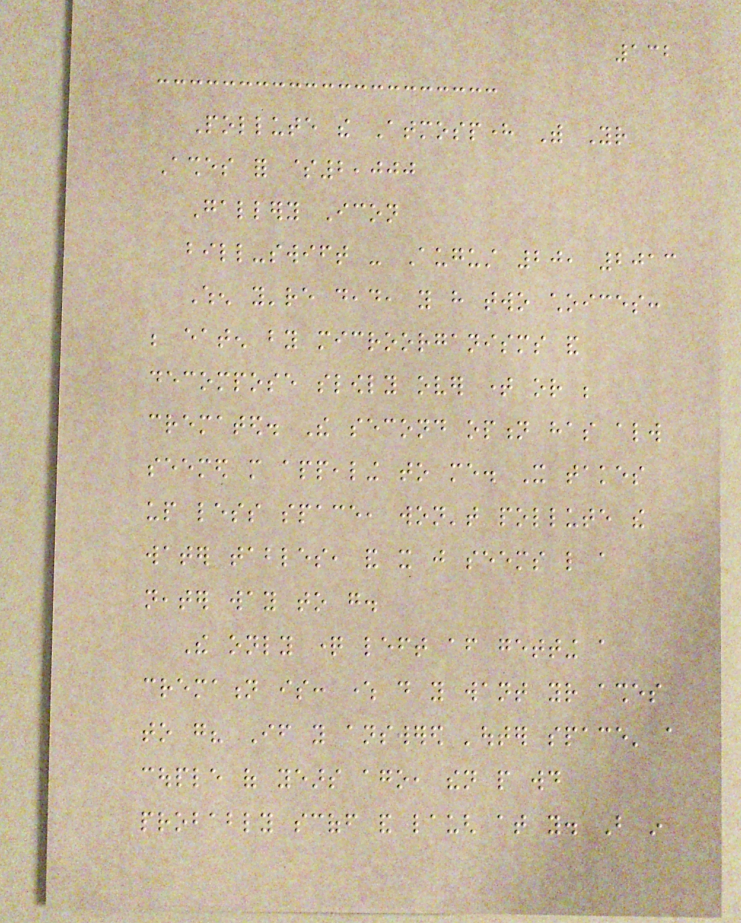132
Pollute the Atmosphere With Your
Ashes for $2,000
Gallery Icon
bill-swift - August 20, 2013
When you're dead, you have two choices:
be eaten by microorganisms and
decompose slowly over time or be
cremated. The second option has always
seemed more appealing to me. It takes
up less space, won't pollute the
water tables, and it just seems like a
neater way to go.
The only question left after getting a
cremation is: where do you want your ashes
to go? If you answered 'outer space' a
couple of years ago, then people would
probably scoff and laugh at you. But in
